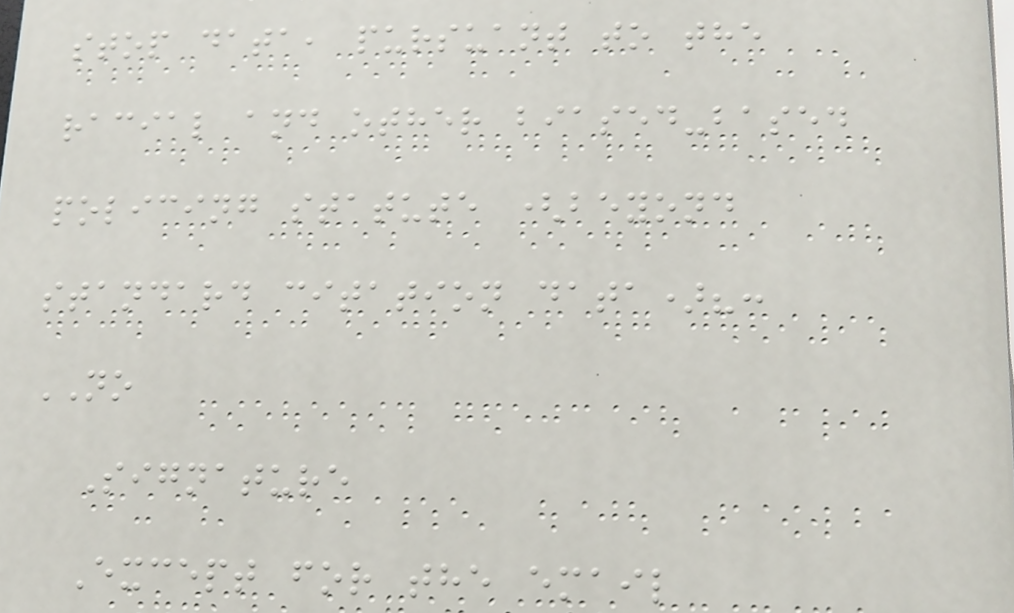stop data, pursuant to the
racial and other biased-based
policing statute (beyond
standard citation data)?:
NO
Signature
Except for the email
